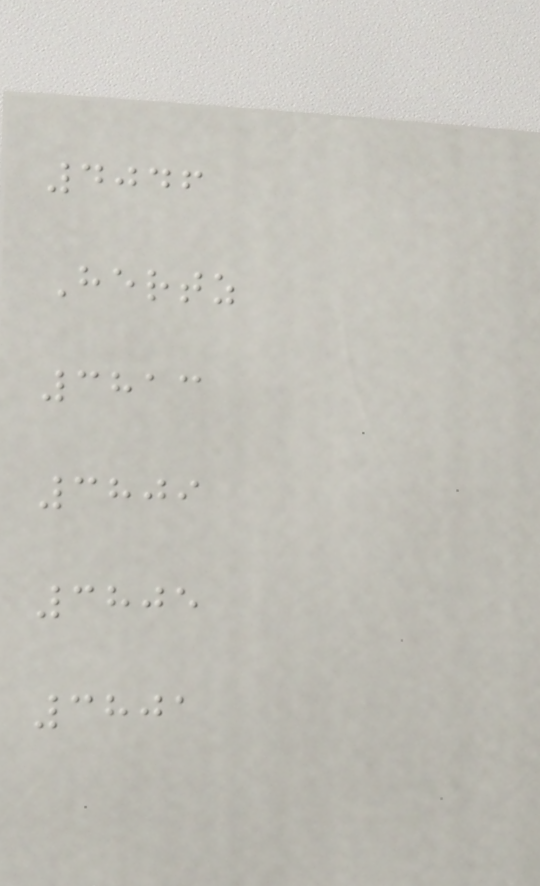4046
Hertz
3813
3809
3805
3801
